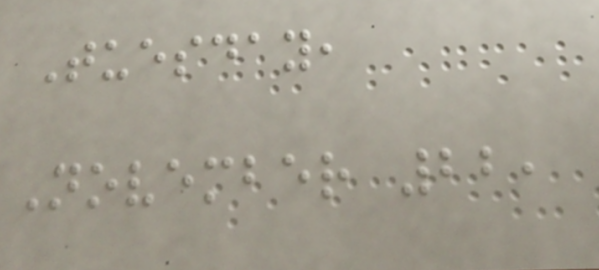Tuesday,
November 22,
